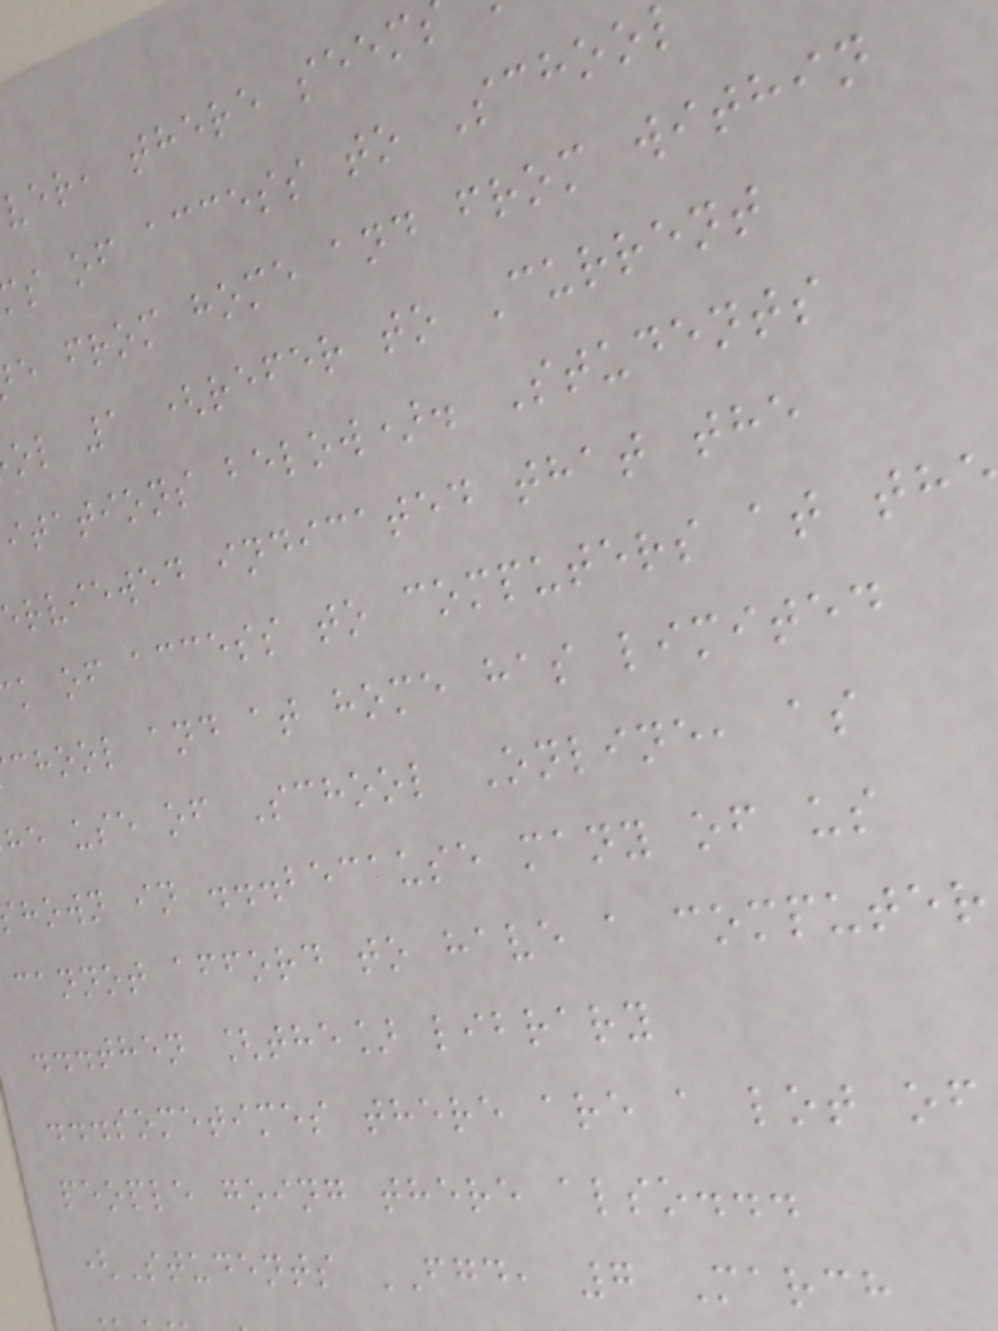ver, there seem
s of access to Schoo
e from home and from within
ol 1 (refer to Current
itations below). Students
rviewed indicated that the
k of access to computers at th
chool and at home has limited
he use of School Online, as
hown in ...because many of us
cannot afford to have a computer
...then [the] library
...sometimes there are a lot of
people going there also...
(Students FGD, 7 March
